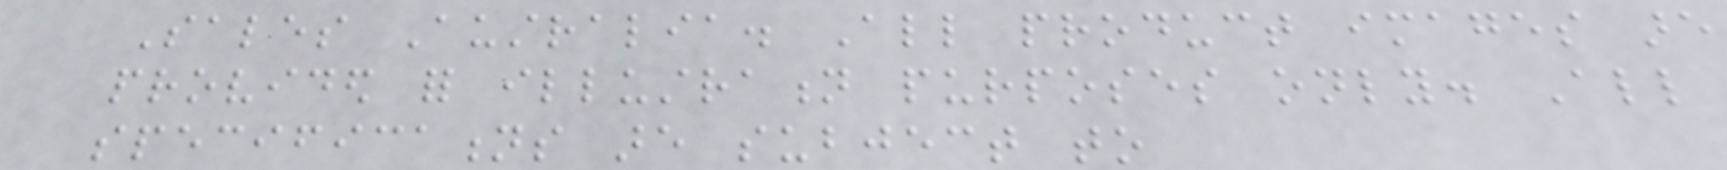Sales Australia. All product images are
provided for illustration purposes only. All
specifications are subject to
